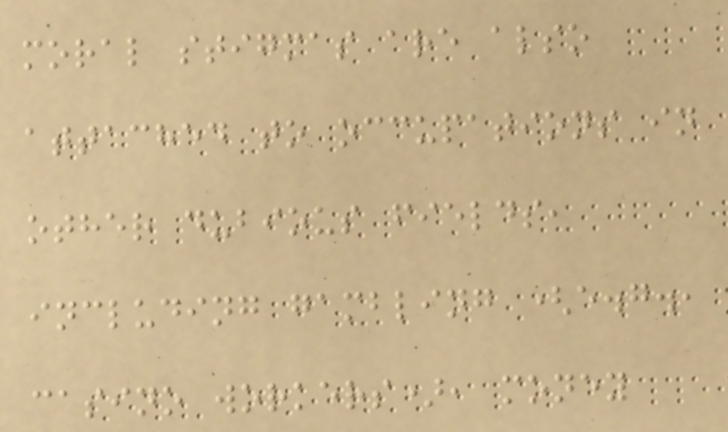moral stigmas are also
attached to occupations in
other dubious fields,
including gambling (e.g.,
casino workers), money
